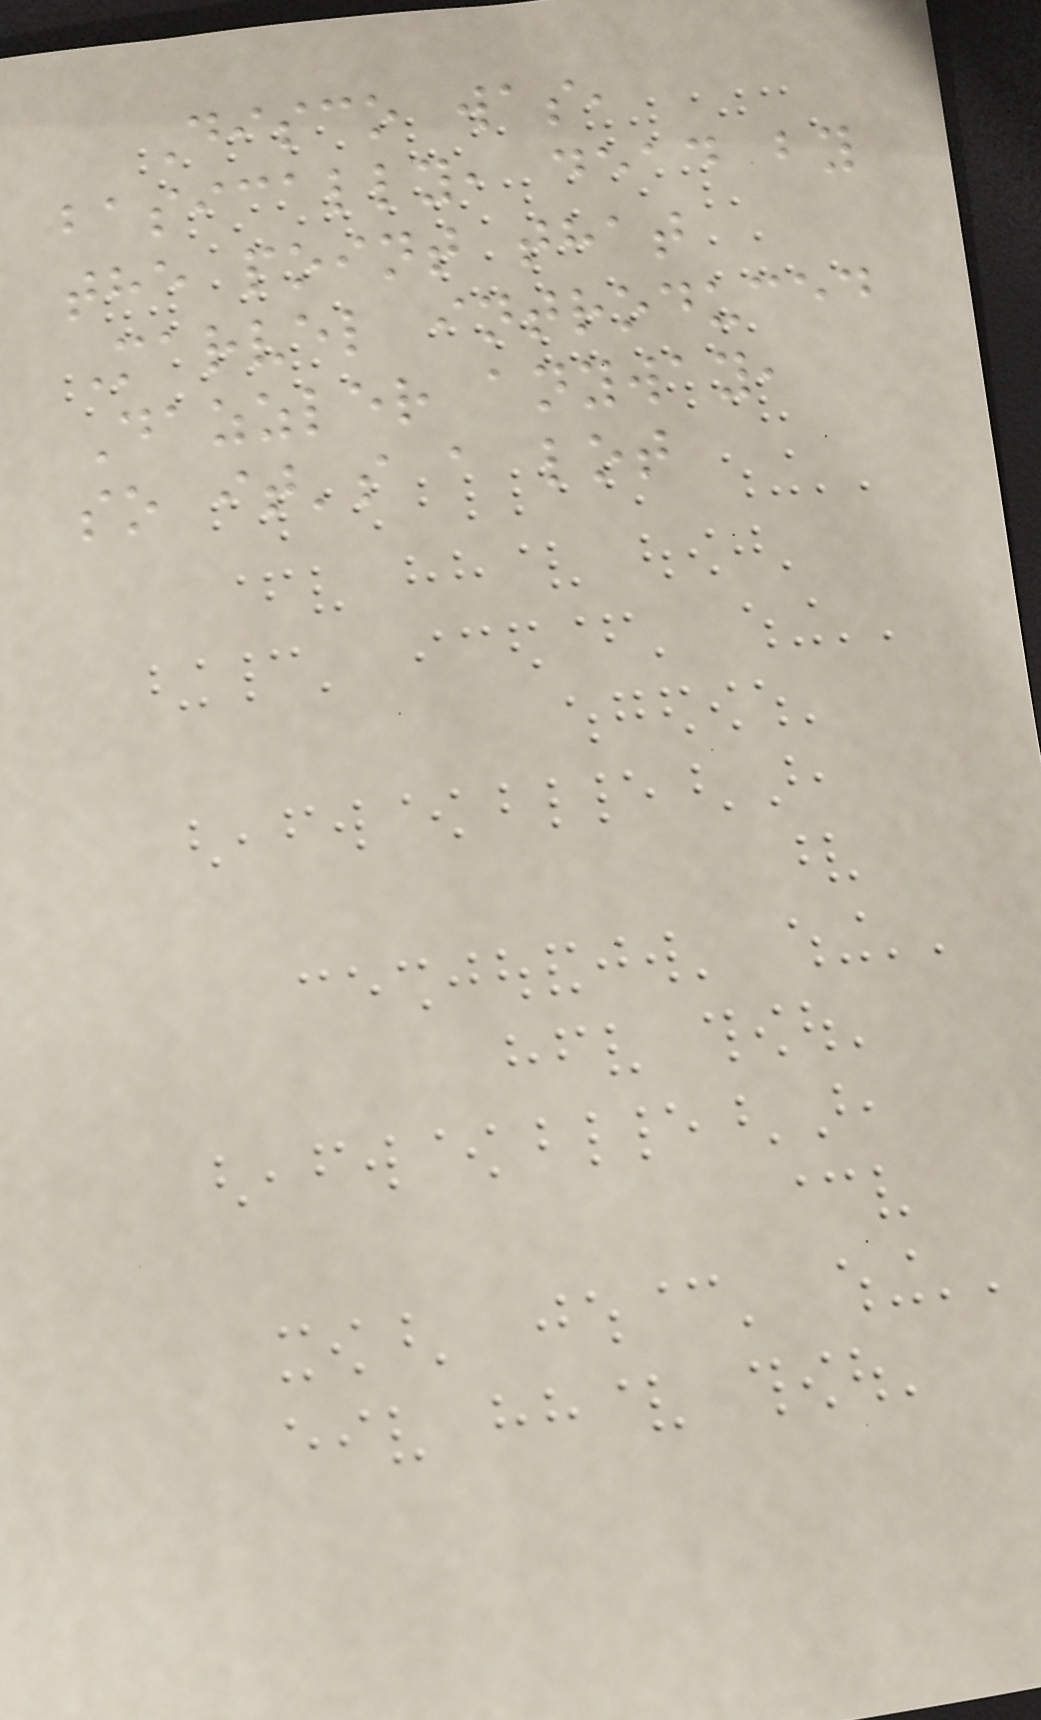Disco was,
basically, dead by
the point that
Marvel introduced
Dazzler anyway,
so it's a lot
